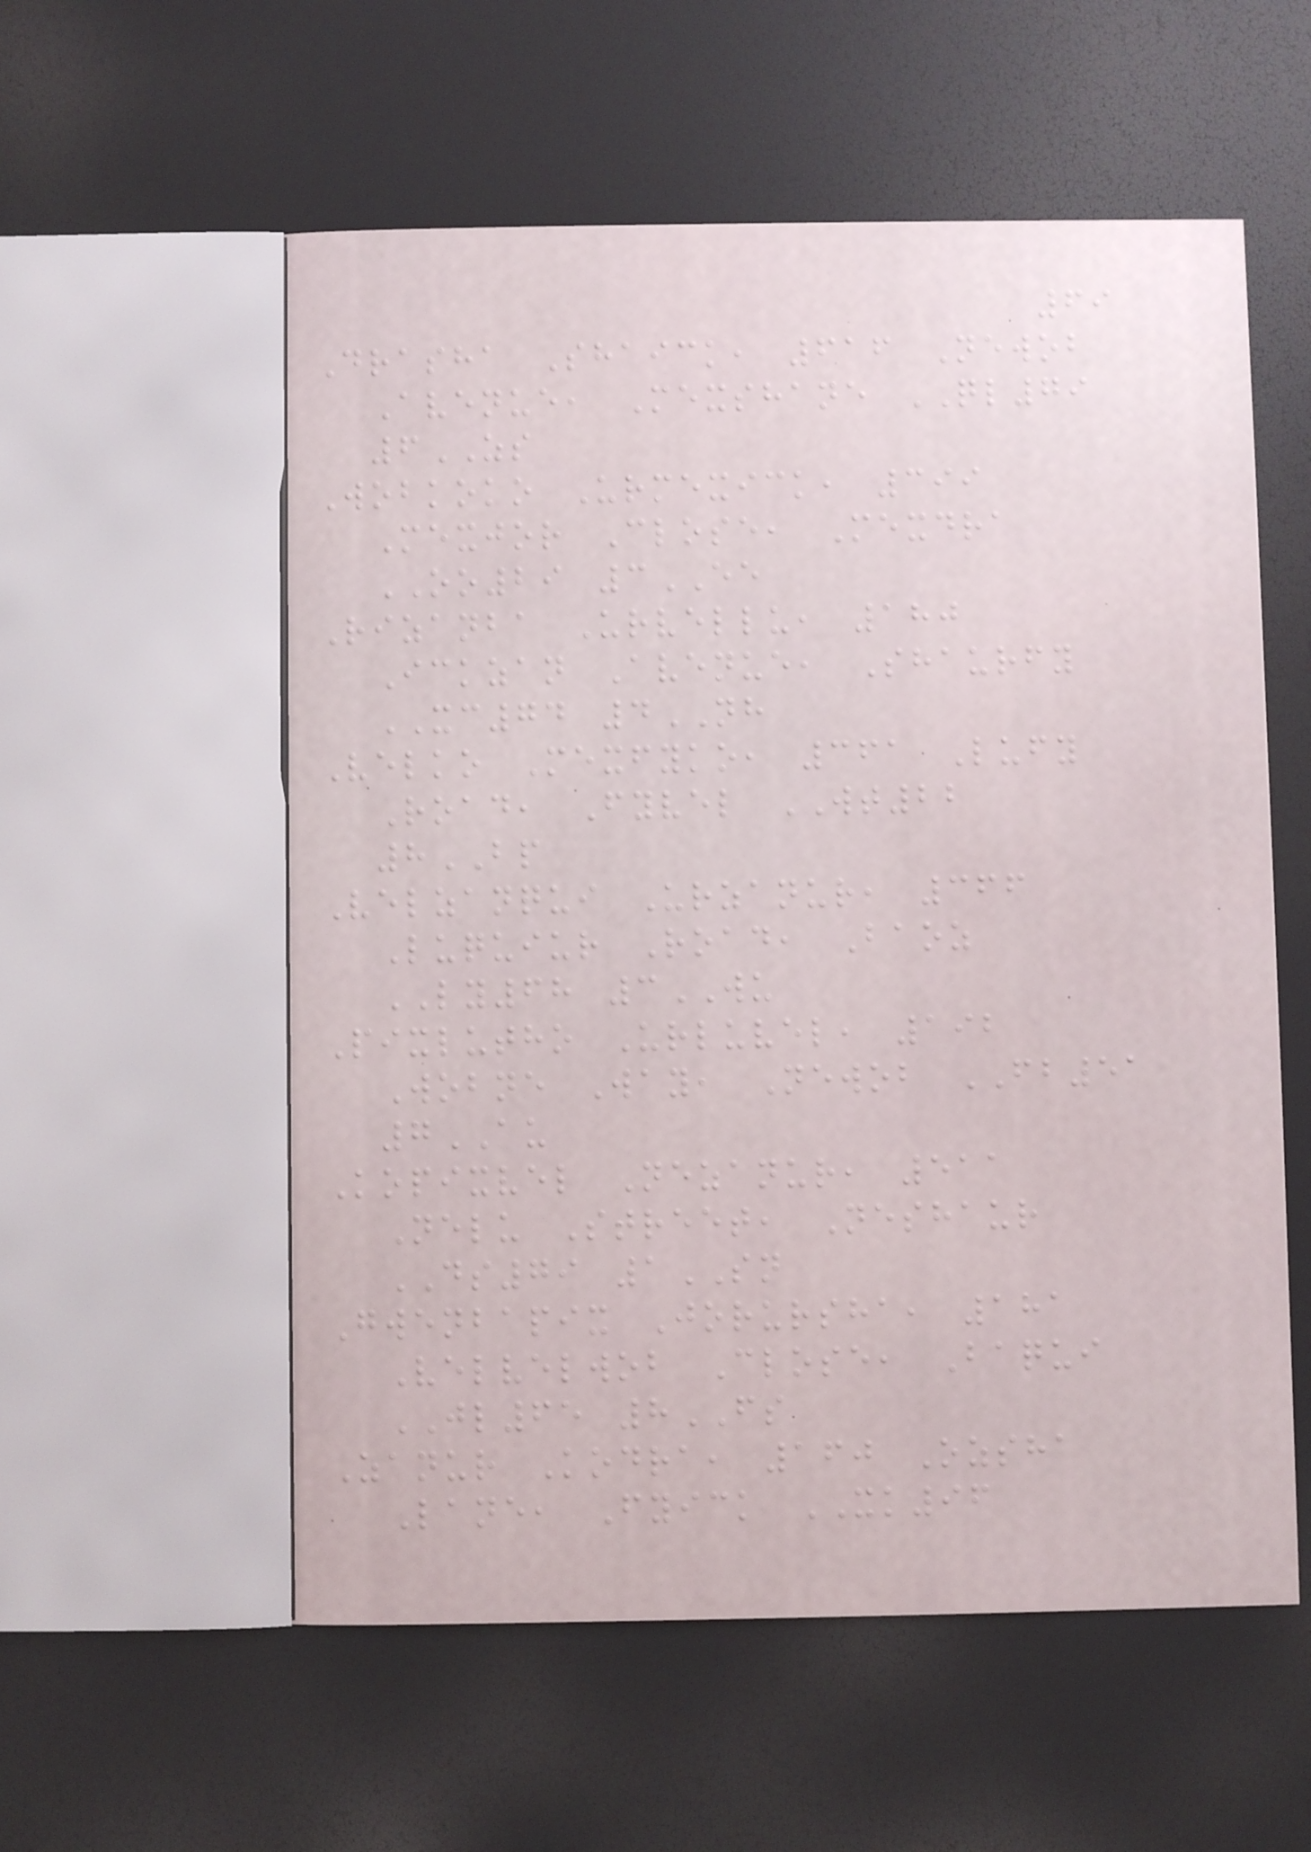69
Drasha Shaick, 616 Newob
Avenue, Mexshane QL79
6ZS
Wobkoko Urmexick, 399
Mexjor Close, Mexdra
OO29 3EE
Rizanba Urvellu, 180
Ickzan Avenue, Shaurfy
XC74 4NH
Velko Mexfyko, 361 Lufy
Road, Fyvel WT22
8BP
Velzanqui Urzanur, 366
Luquiur Road, Baoz
LY68 3WU
Pixlutho Urluvel, 192
Wobne Way, Newob FB51
7AU
Kopixvel Nezanur, 511
Nelu Street, Neshaur
DS79 1SN
Gwenbapix Jorursha, 181
Velvelwob Close, Baqui
JL65 8FS
Zanur Kodra, 160 Ozsha
Lane, Fyick XK96
